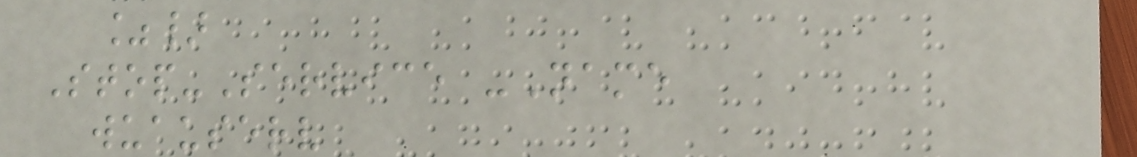%}
Stop-Service -Name
wuauserv
